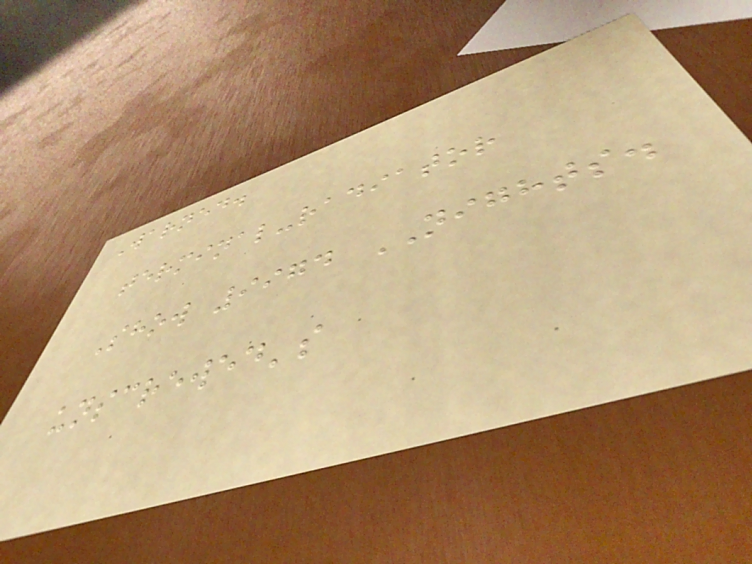Warned.
terminal-radiator
Show 9974 NIGHTS.
unscrewed's
